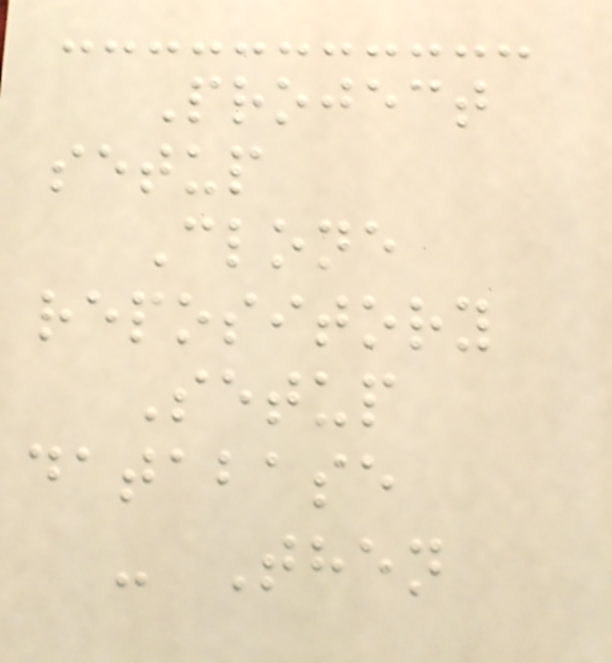Project
setup
Clone
repository
Setup
database
- Then
